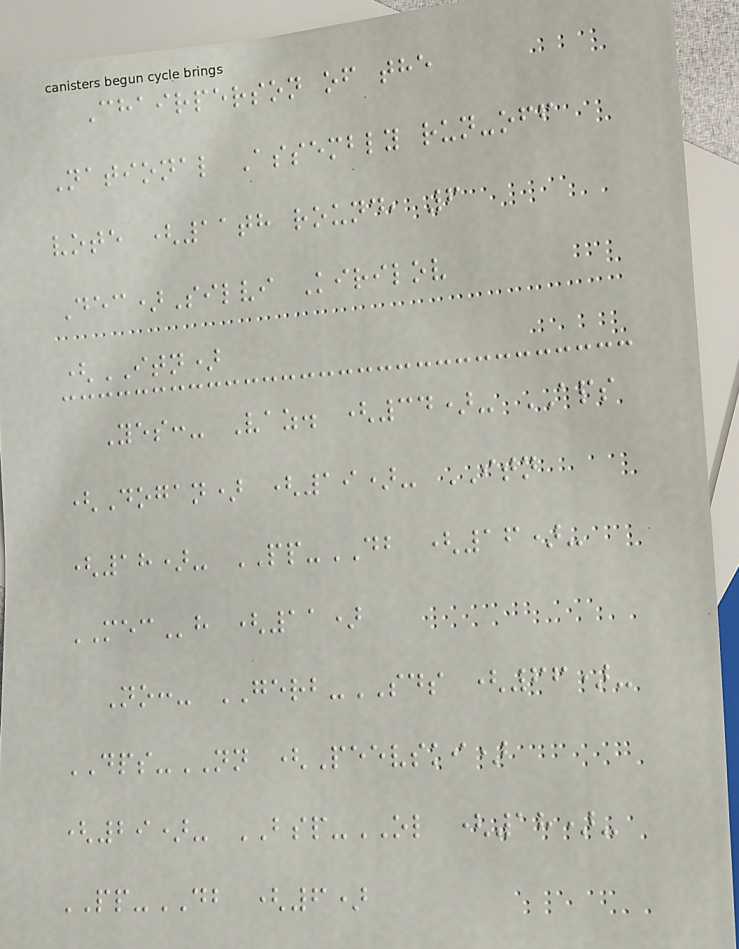Chairperson of the
National Assembly run-off
vote (11th round, 6
Dec)Silvi Kirilov
(ITN)
Yes:- Vaz. (34)- APS
(Dogan) (19)- ITN
(18)- PP-DB (16)-
MECh (11)
No:- GERB-SDS (66)-
DPS-NN (Peevski)
(29)- BSP-OL (18)-
PP-DB (6)
